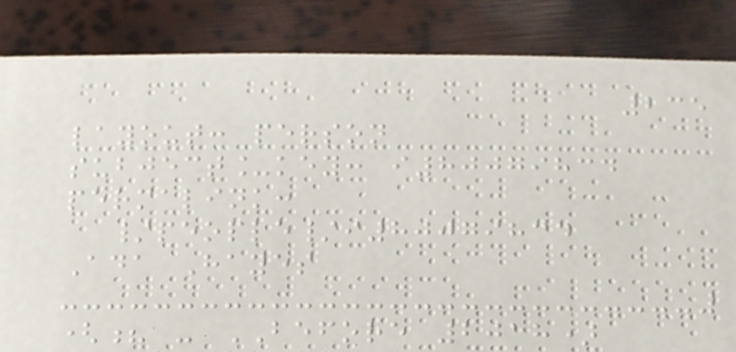235
layout: person
subject_key: i80079834
permalink:
/people/i80079834
Ada Hayes
(? - BEFORE 2018)
